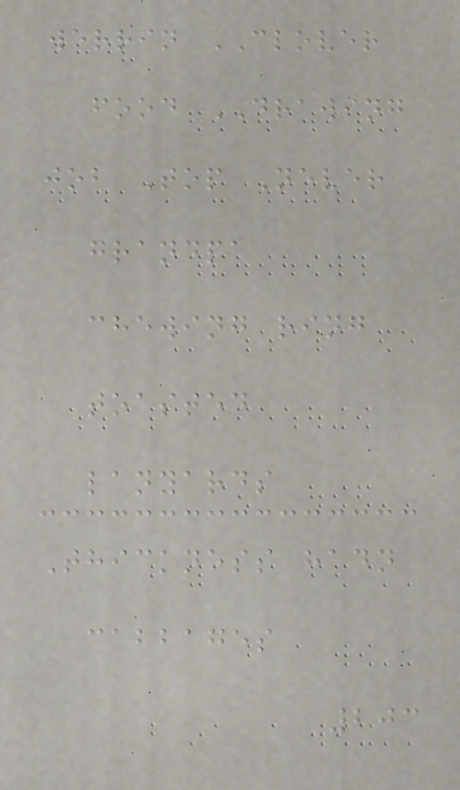werrin CLOVER
food DRAWING
job Top Never
grandpa
chewing ring
toasted
lanyards
Thickness hadn
cabbages
203
